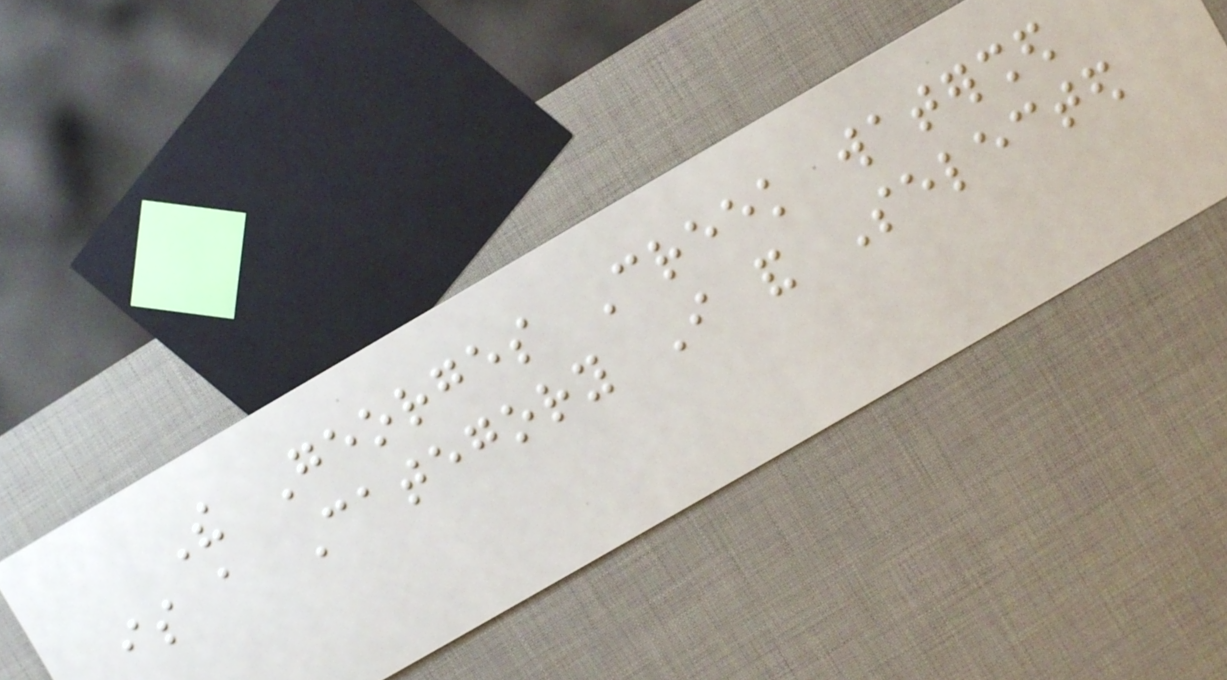The Georges Creek watershed
is a Category I and Selected
